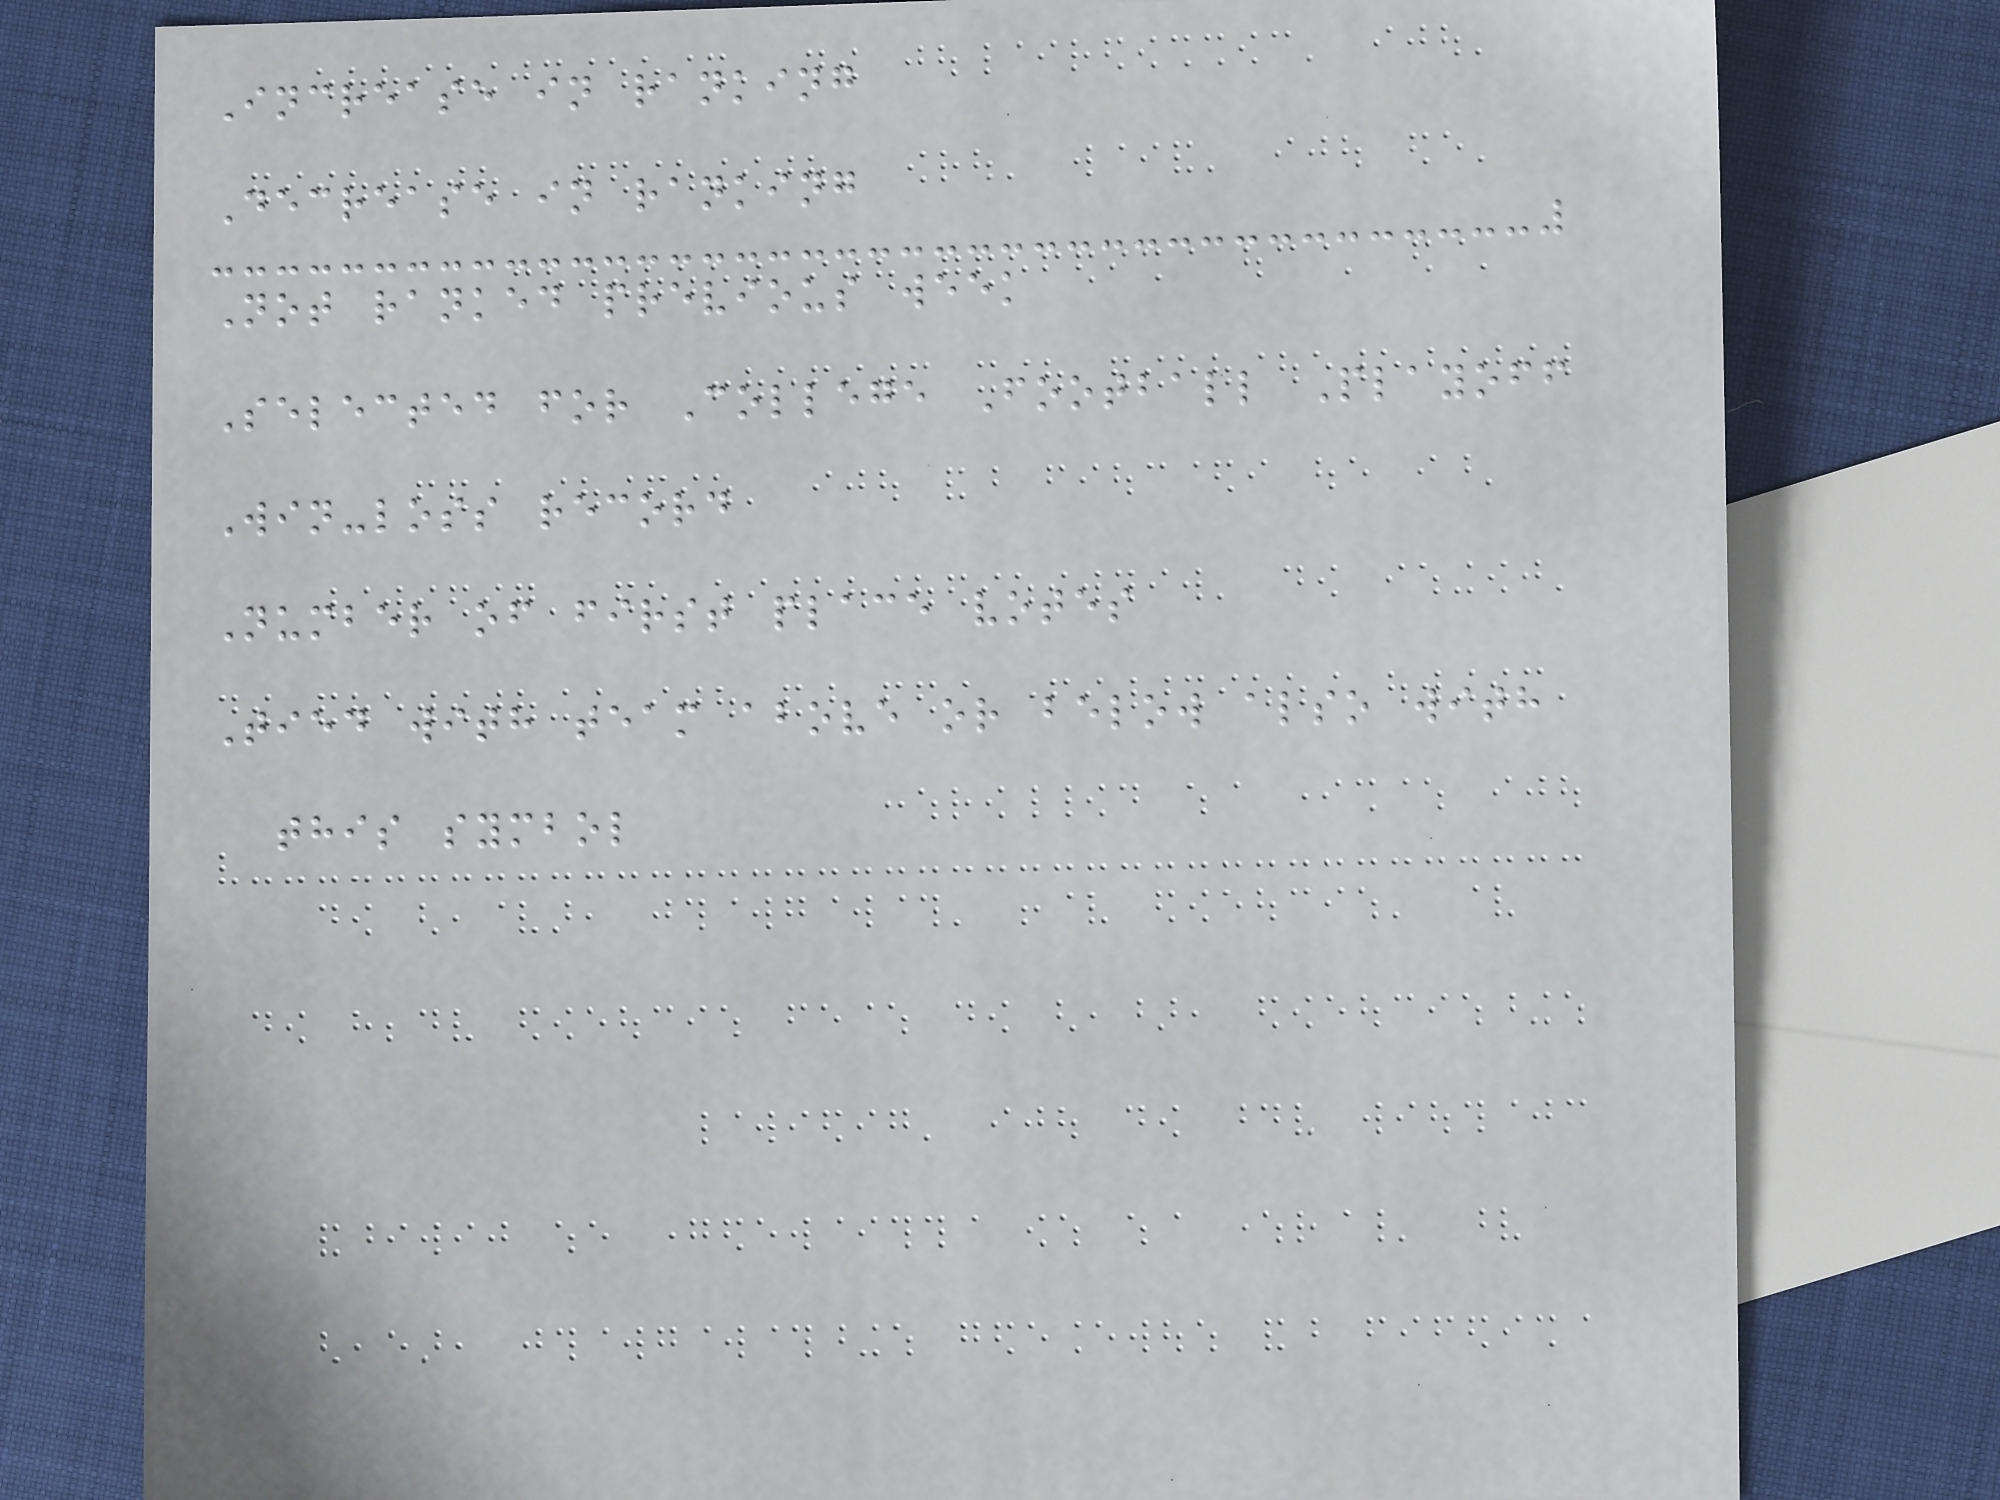Increase in ranking
Decrease in ranking
Not ranked previous week
Selected for College Football Playoff
Win-loss record
Number of first place votes
Tied with team above or below also with
this symbol
